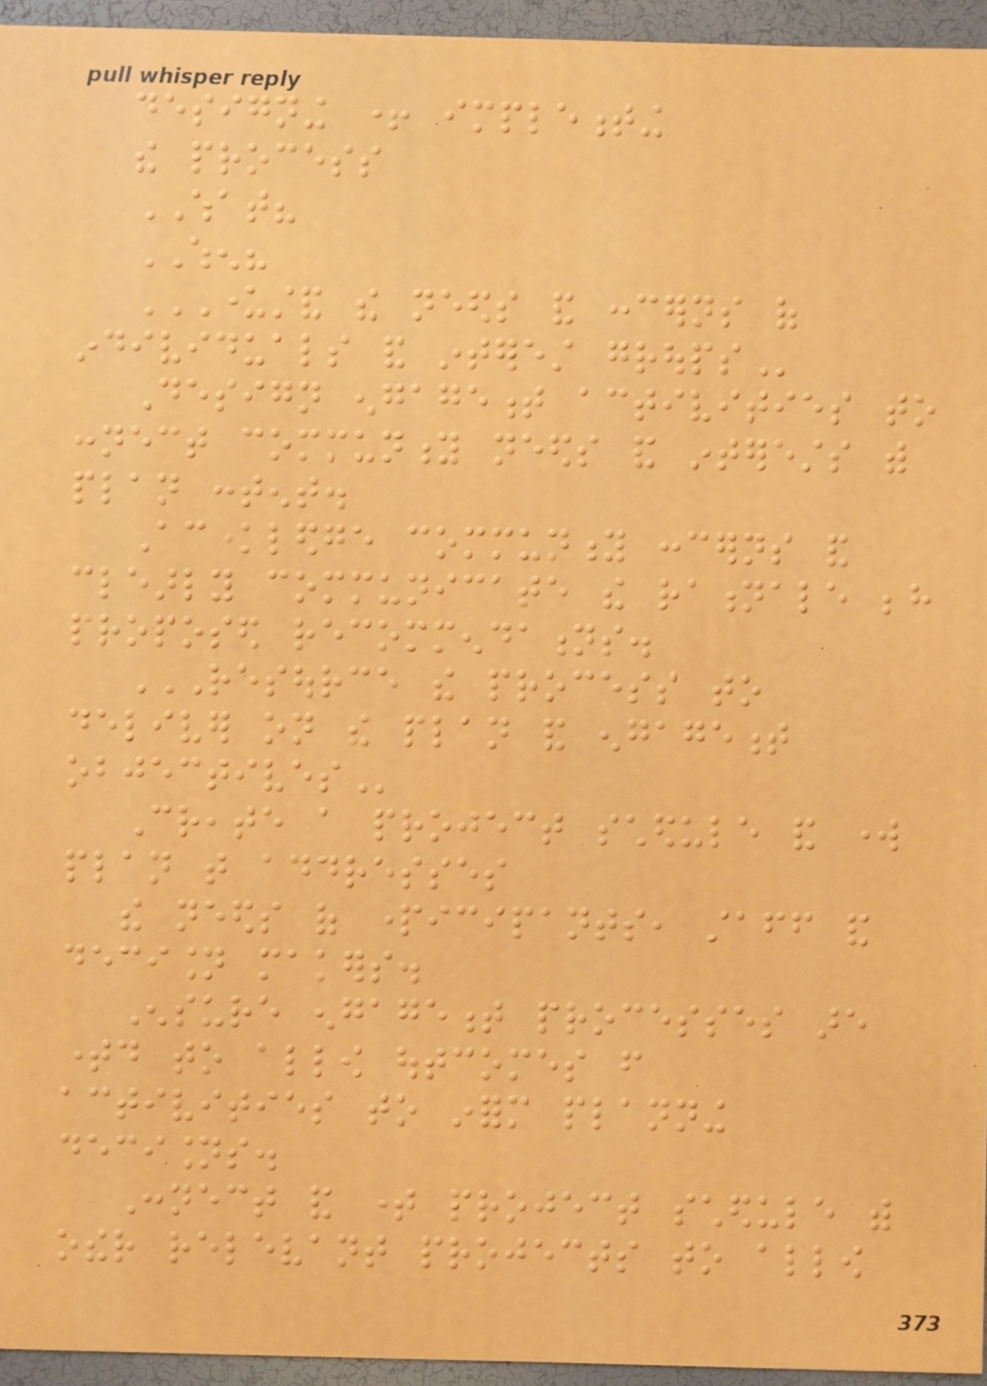designing + implementing
the process
WHAT?
WHEN?
UNDERSTAND THE NEEDS AND CONCERNS OF
INDIVIDUALS AND INTEREST GROUPS
Design engagement activities to
connect community needs and interests with
plan content.
Acknowledge community concerns and
clearly communicate the rationale behind
proposed recommendations.
RESOURCE THE PROCESS TO
DELIVER ON THE PLAN AND ENGAGEMENT
OBJECTIVES
Create a project schedule and work
plan that addresses
the needs of participants, staff and
decision makers.
Ensure engagement processes are
timed to allow outcomes from
activities to inform planning
decisions.
Connect and time project schedule with
other relevant projects to allow
